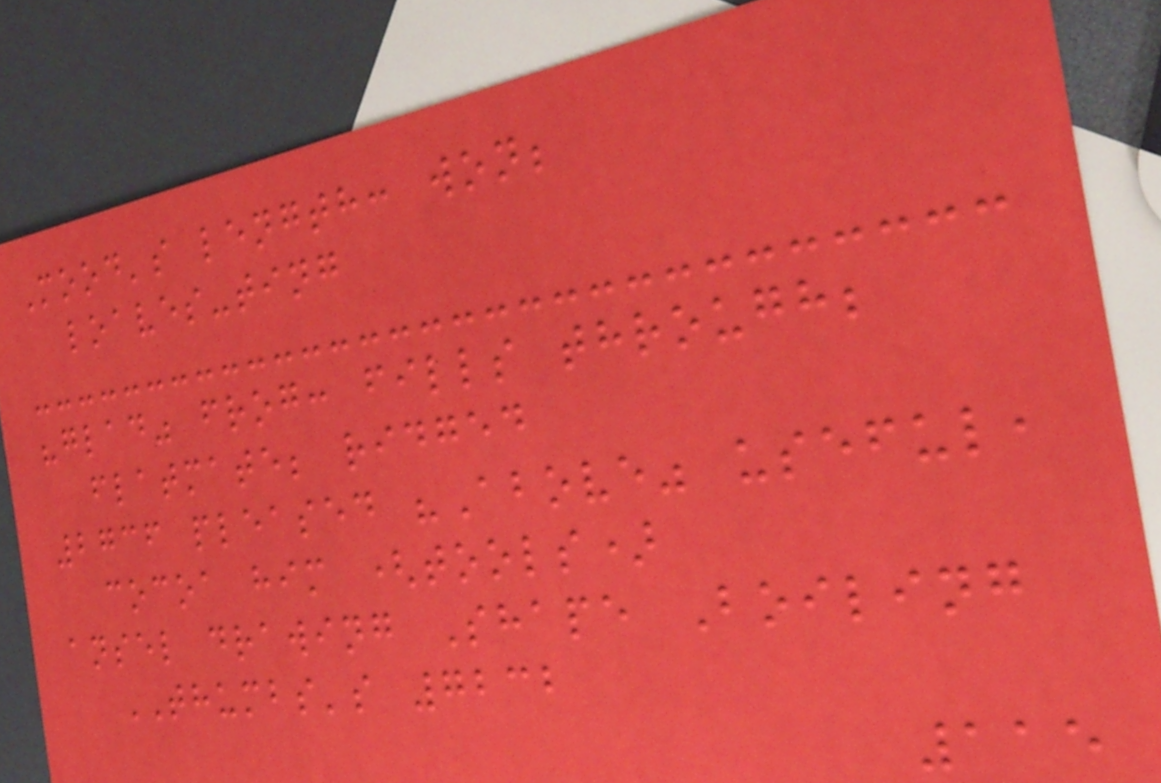Mood's length: won;
loaves-ting
"glad" frog: fills through;
flatmate; ridged
2736 pleased "Above" useful,
cocoa him (tools)
ansel drawing Shape Boiling
THUMBS's 7232
115
